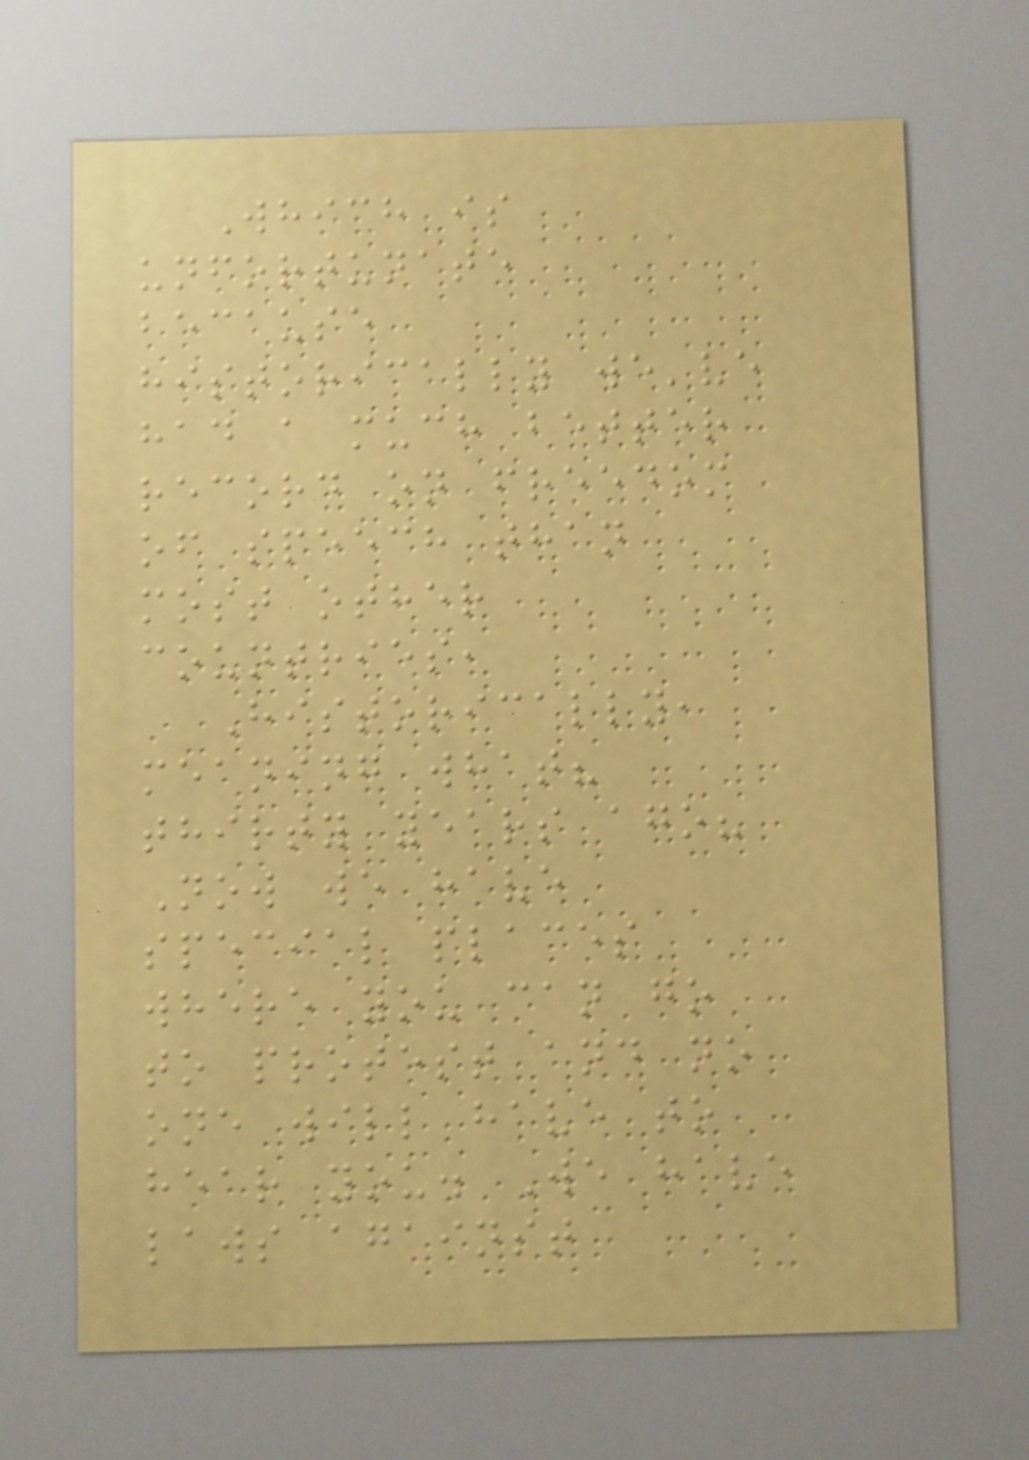Which is
unfortunate
because
historically we've
had a much better
record on freedom
of speech than
most other
countries,
Historically,
meaning what?
thirty years ago?
Now we have
special places
where you can go
to protest and no
one will have to
hear you. We have
laws against
